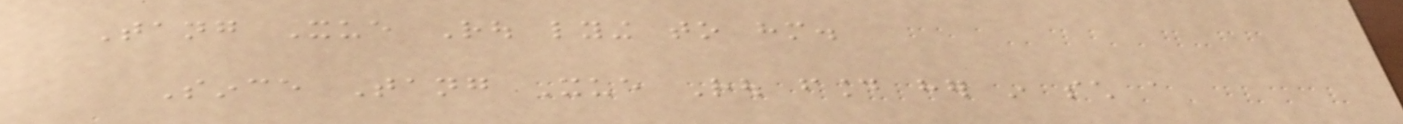Tang Xue Rou lying to him.
Since Tang Xue Rou found her in such a
